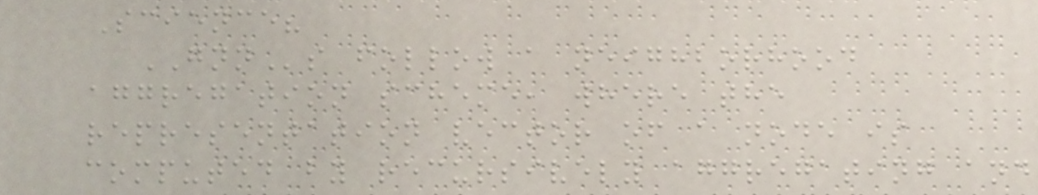Science?
GNNs follow a neighborhood
aggregation scheme, where the
representation vector of a node is
computed by recursively aggregating and
